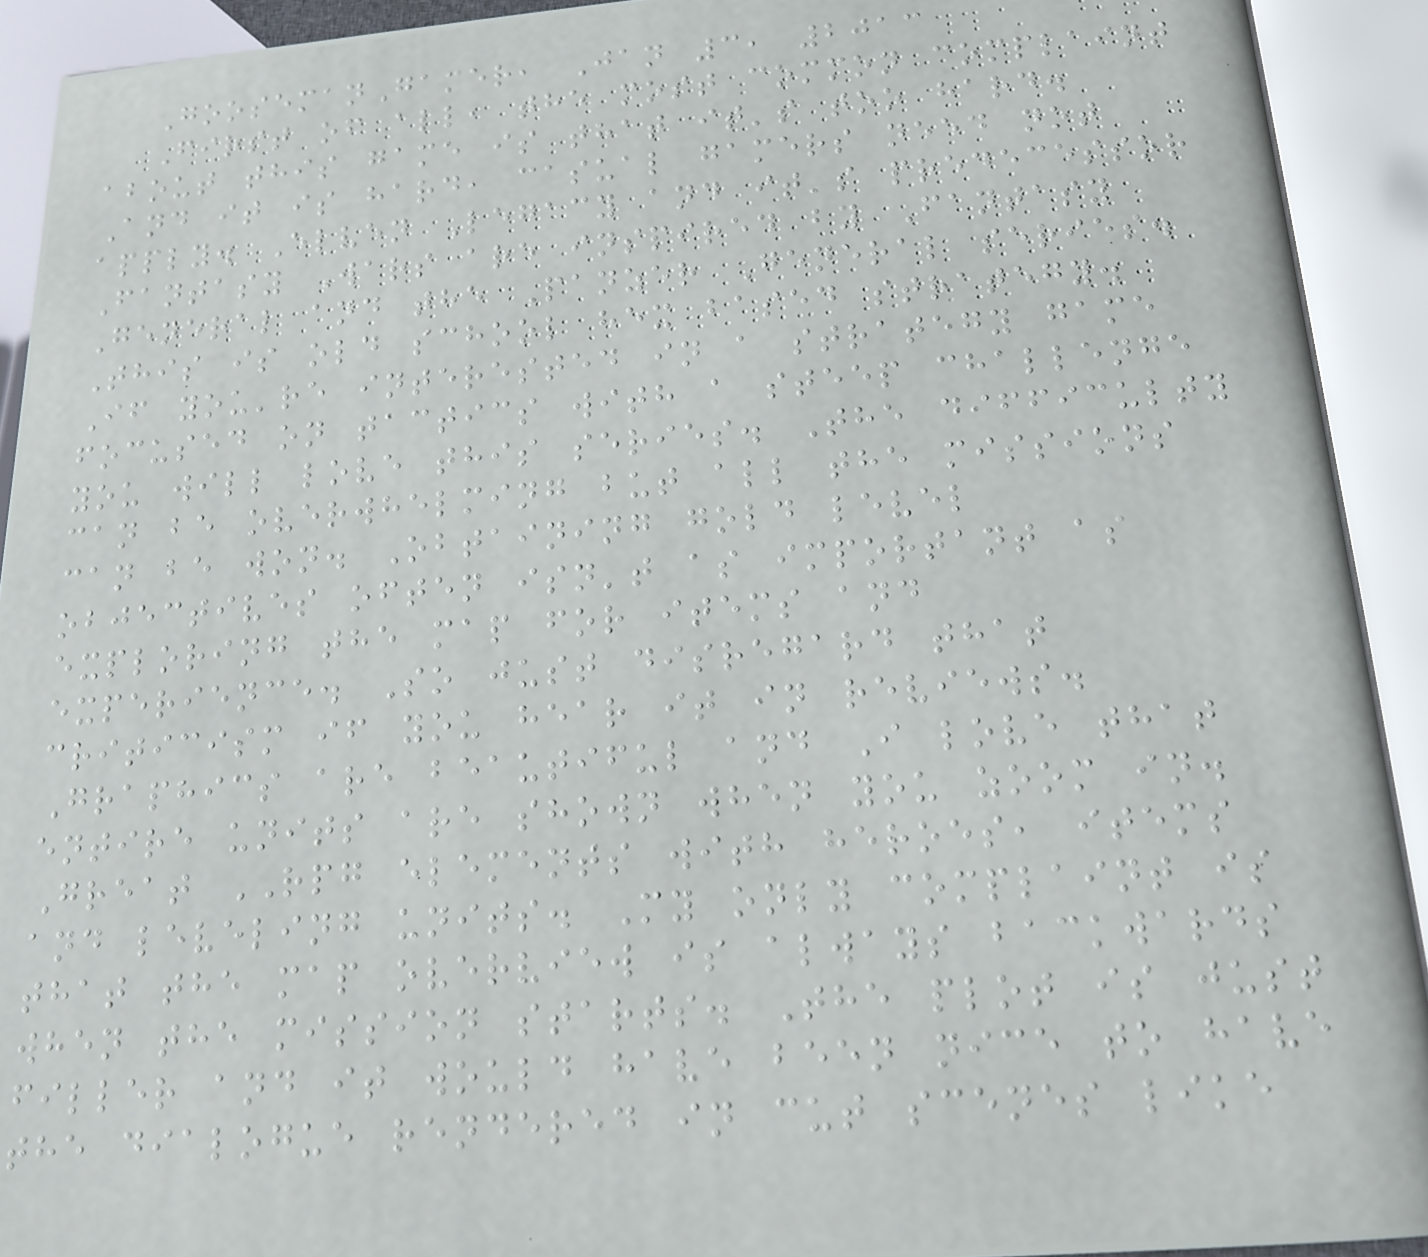GoosemanGamer, Jan 3, 2013
First of all, the most common complaint
about this game is that it's too hard.
And it is hard, casual gamers need not
apply. Elven Legacy and it's predecessor
Fantasy Wars are inspired by Fantasy
General and the Panzer General series.
This is old school hex based strategy.
If you're interested in a strategy game
focused on tactics with a steep challenge
you will love this series. The difficulty
can be overwhelming but all the missions
can be won. Obtaining gold level
objectives often isn't as important as
exploring the map for items and
experience. So just disregard that
criticism if you hear it in reviews.
Graphics are beautiful and I love that
entire units are shown when you zoom in.
Great RPG elements with heroes, items
and leveling units. My only complaint is
that the map overview is always backwards
when the mission starts. The plot is just
filler and it would have been nice to have
the dialogue rendered in cut scenes like
